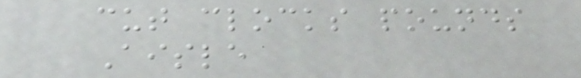cut clocks pounds
Aisle
